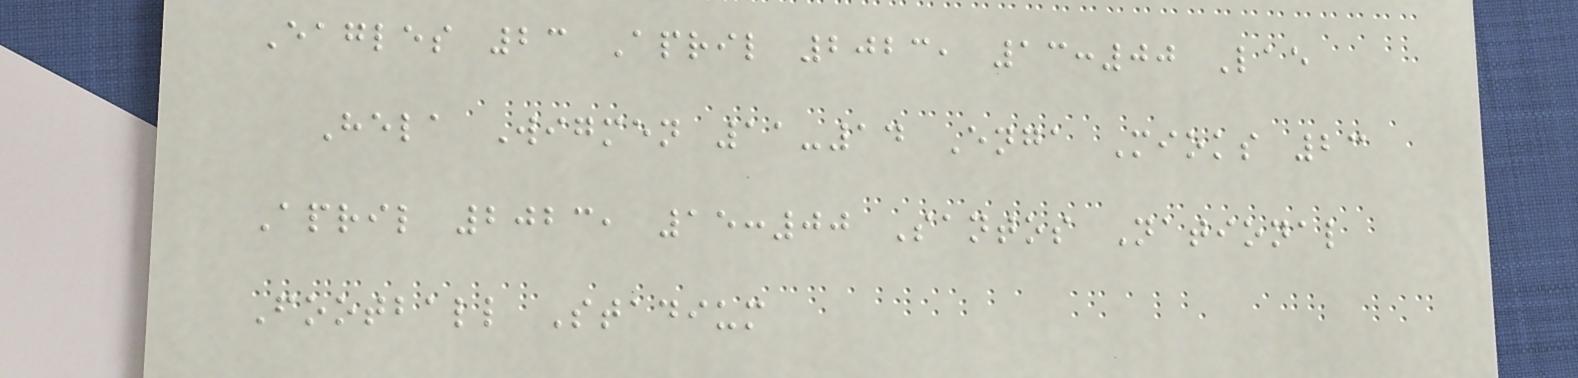Eagles 23 April 2023, 13:00 Lae
Hela Wigmen 11-14 Enga Mioks 23
April 2023, 15:00 Santos National
Football Stadium
